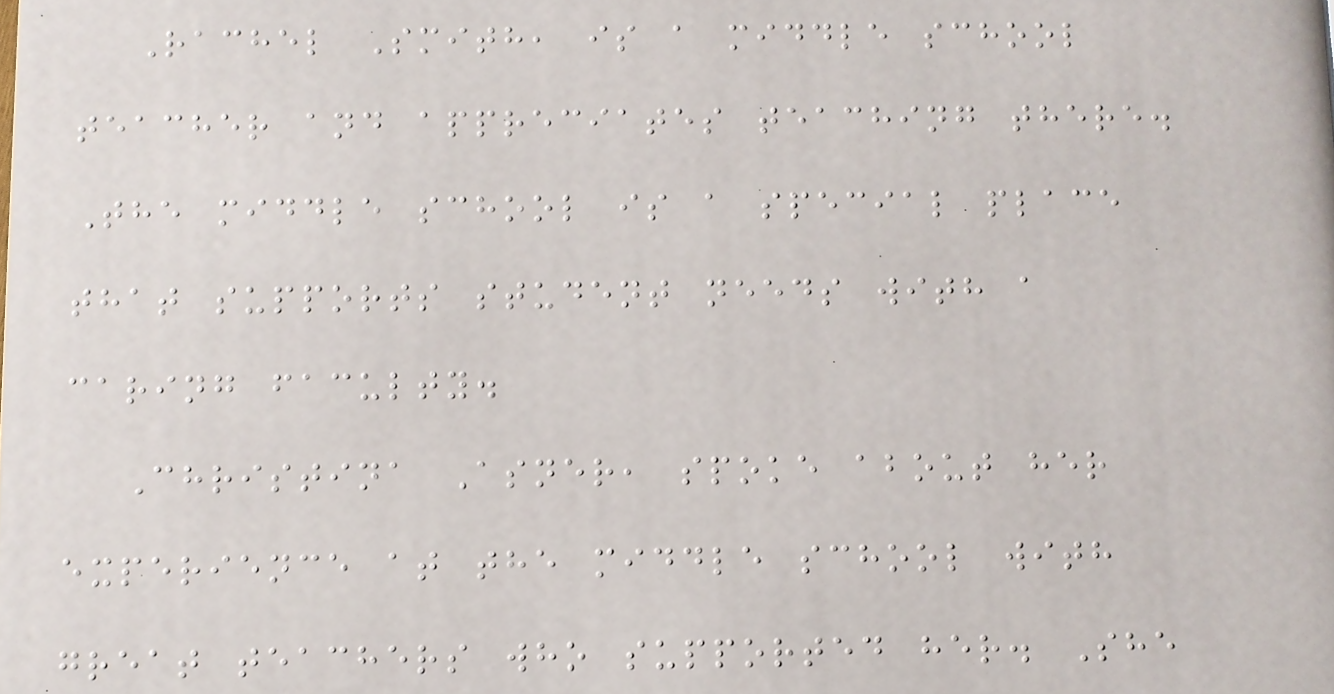Rachel Smith, is a middle school
teacher and appreciates teaching there.
The middle school is a special place
that supports student needs with a
caring faculty.
Christina Asner, spoke about her
experience at the middle school with
great teachers who supported her. She
